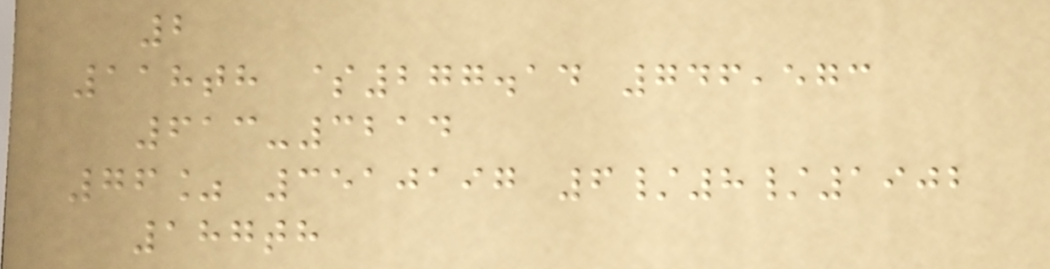2
118th $277.14 746,573
613-3214
76% 3510197 6/8/1902
187th
